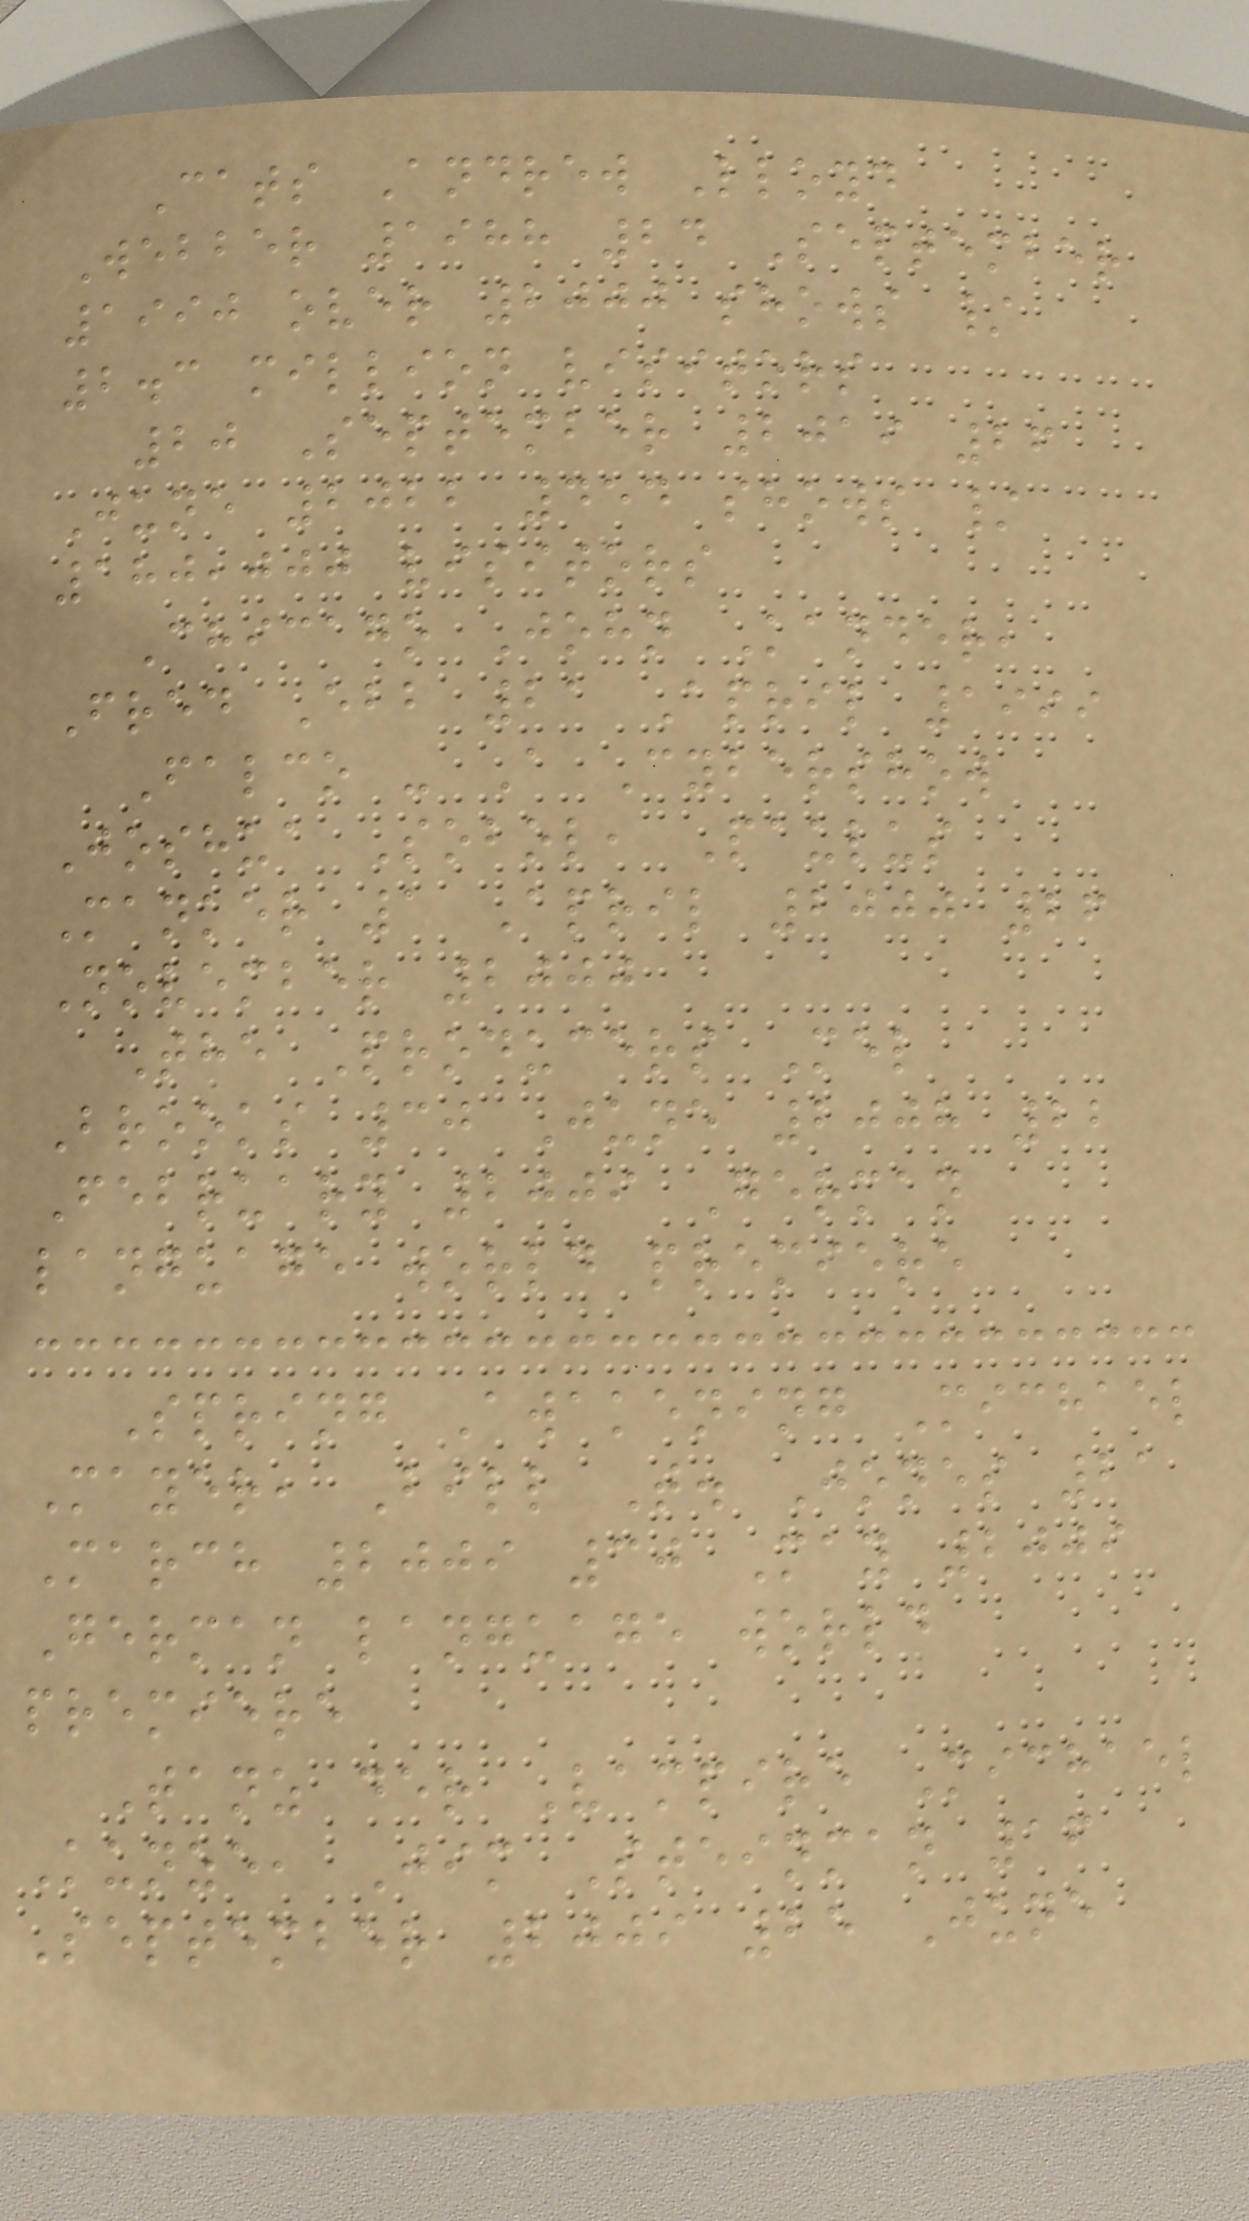Cats Andrew Lloyd
Webber 1988 24 September
1990 over 2000 shows /
2.3 million visitors
20 September 2019 26
June 2022 454 shows /
180,000 visitors
Chicago John Kander,
Fred Ebb 21 April 1999
Falco - A Cybershow
Joshua Sobol, Paulus
Manker 1 April 2000 26
November 2000
The Producers Mel
Brooks 30 June 2008 22
February 2009 German
language world premiere
Spring Awakening Michael
Mayer, Bill T. Jones 21
March 2009 30 May 2009
German language world
premiere
Tanz der Vampire Michael
Kunze, Jim Steinman 16
September 2009 25 June
